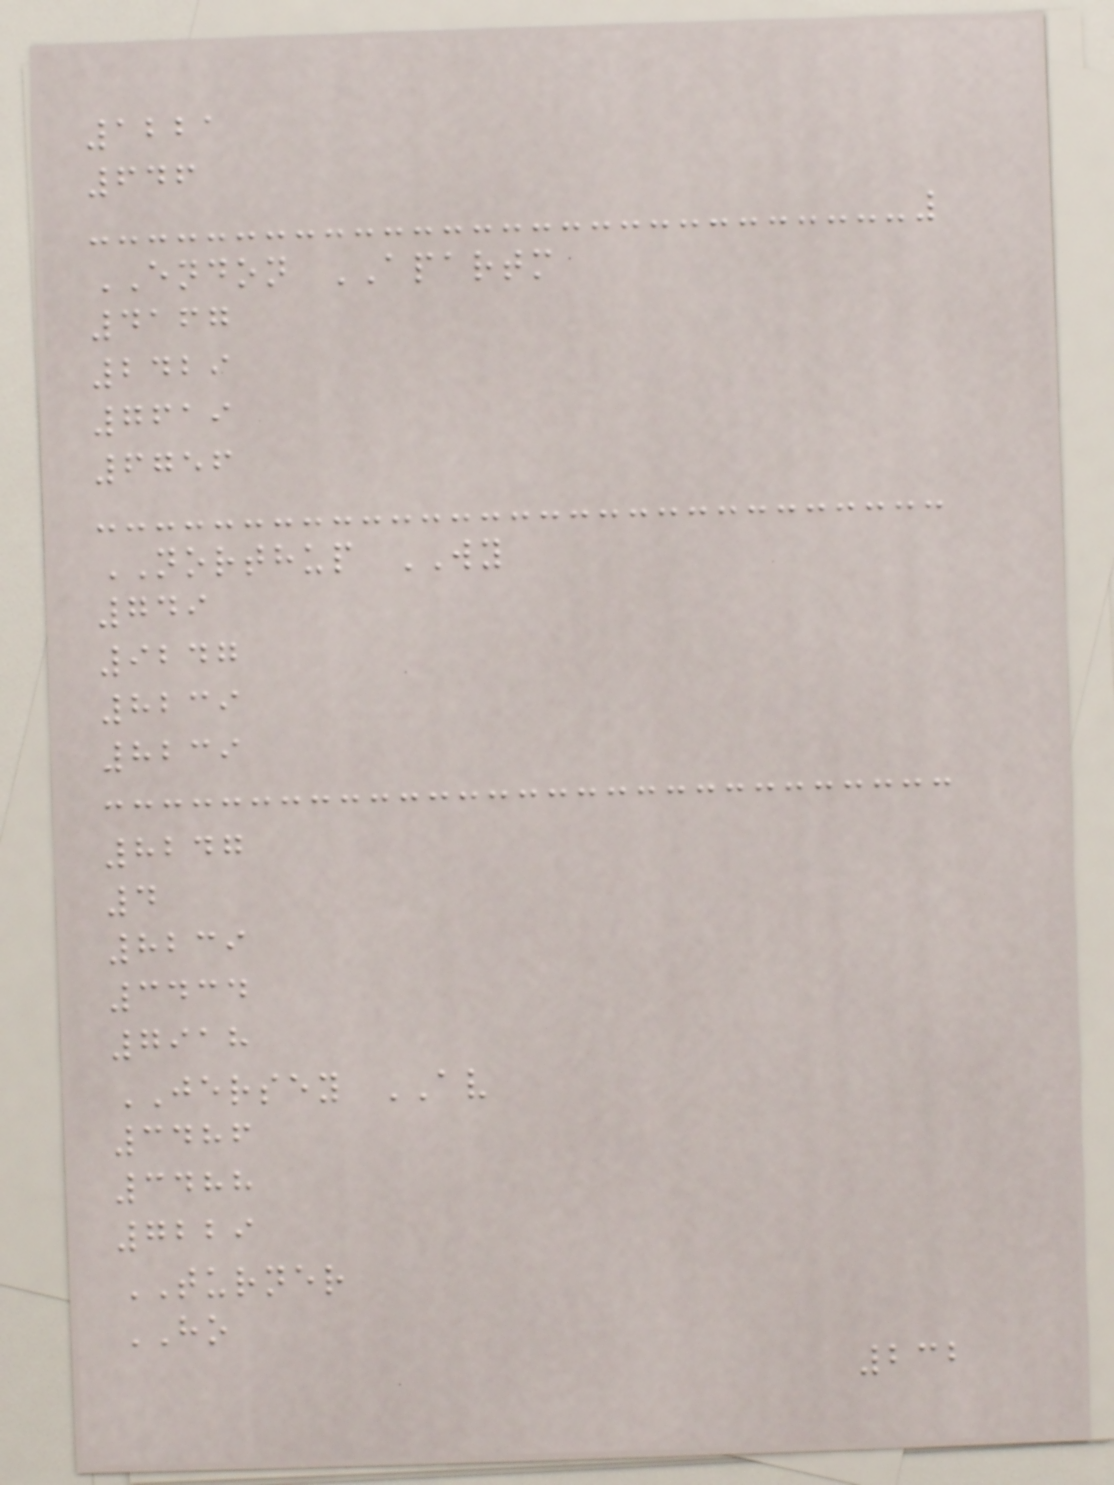1221
646
ENDON APARTM
4167
2429
7619
6756
NORTHUP WY
749
9247
8239
8239
8247
4
8239
3434
7918
JERSEY AV
3486
3488
7229
TURNER
HO
232
